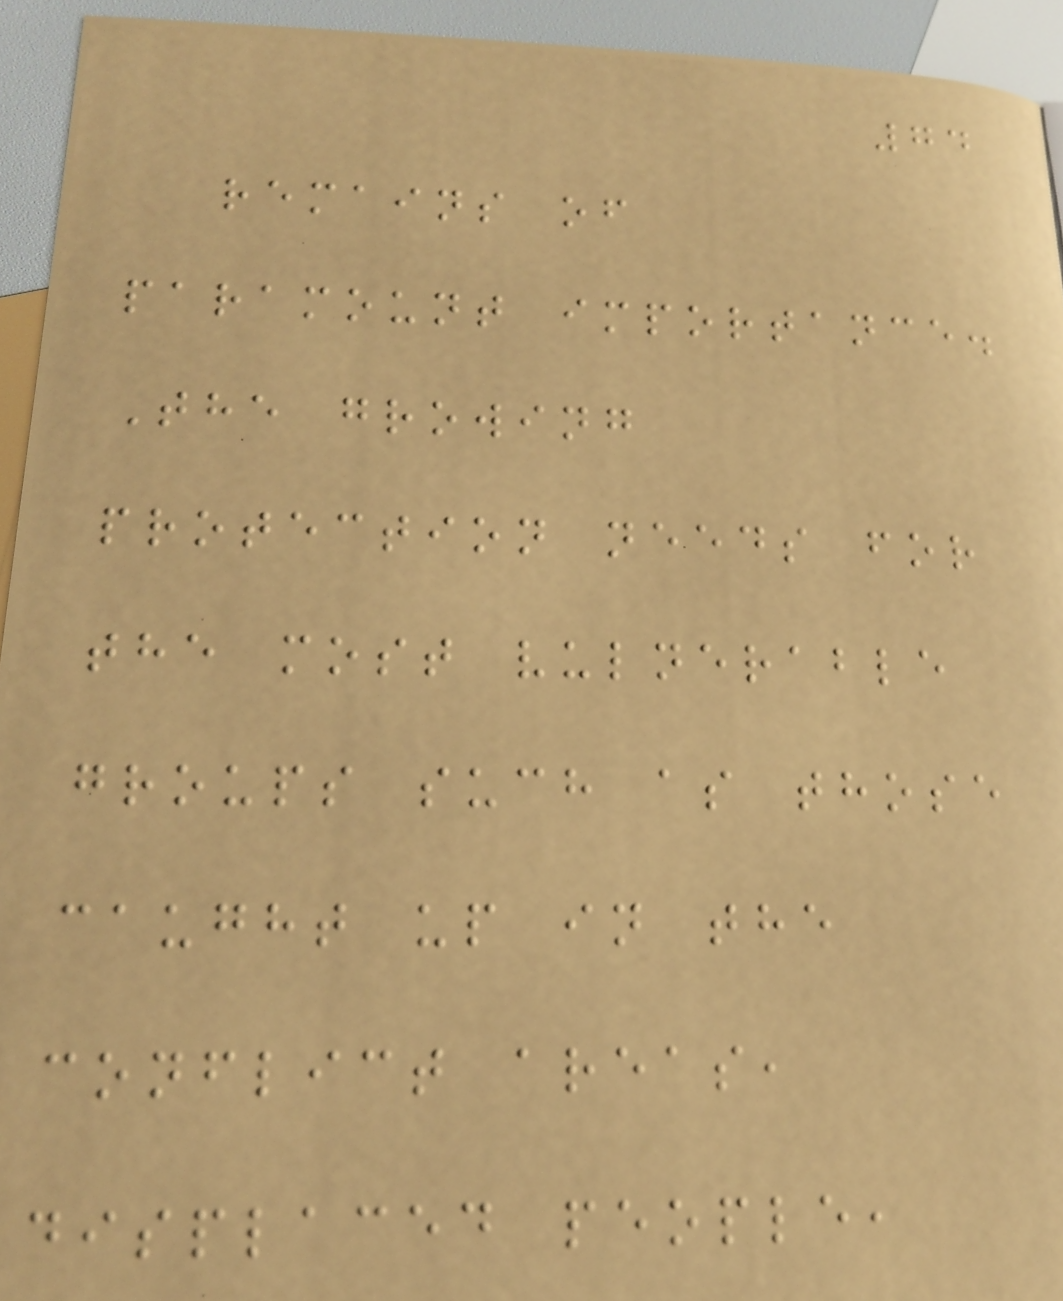74
remains of
paramount importance.
The growing
protection needs for
the most vulnerable
groups such as those
caught up in the
conflict areas,
displaced people,
